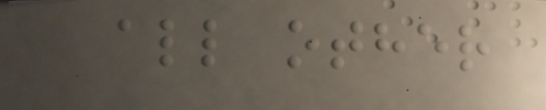all other
